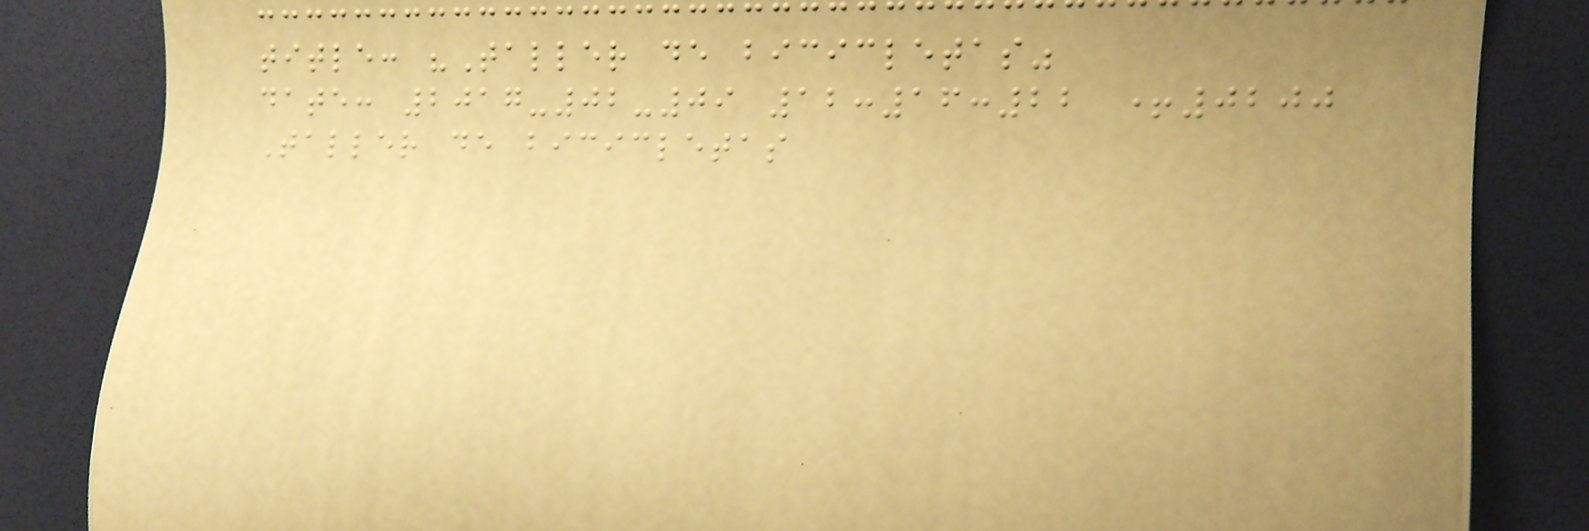title: "Taller de bicicletas"
date: 2017-02-09 12:16:22 +0200
Taller de bicicletas
